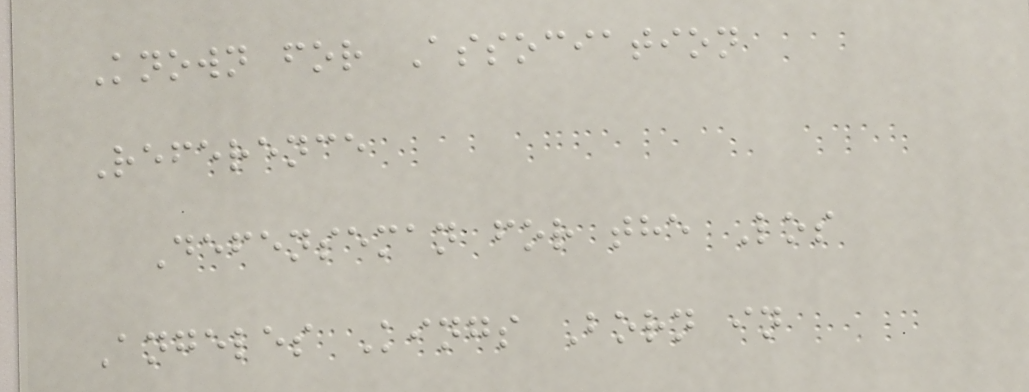Known for Association
Reference
Defenseman for the Los
Angeles Kings Born in
